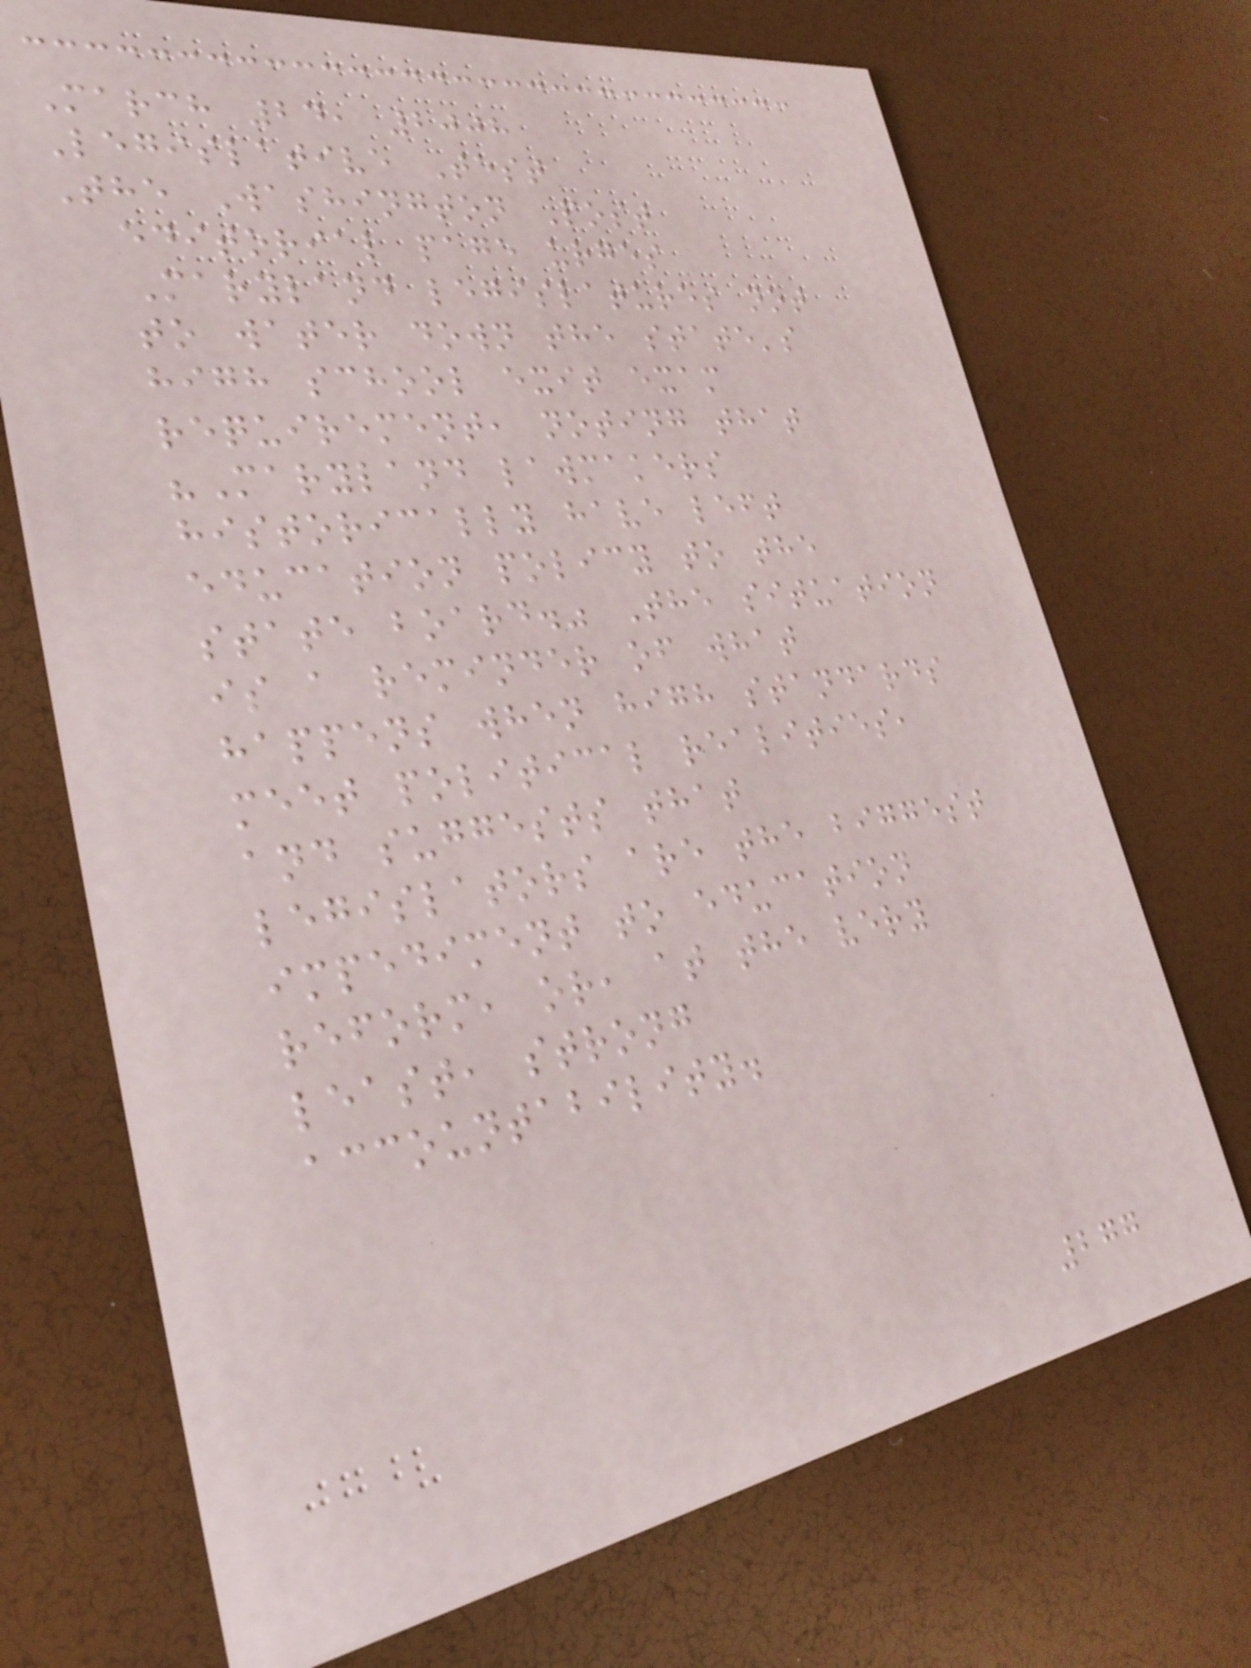March 24, 2008
Legislative Test
The Washington Post
editorial page urges
Maryland legislatures not
to water down the state's
high school exit exam
requirement, noting that
"Maryland lawmakers
historically have left
education policy to the
state board." The situation
is a reminder of what
happens when high standards
meet political realities,
and suggests that
legislators are the biggest
impediment to education
reform, or, at the very
least, strong
accountability.
277
